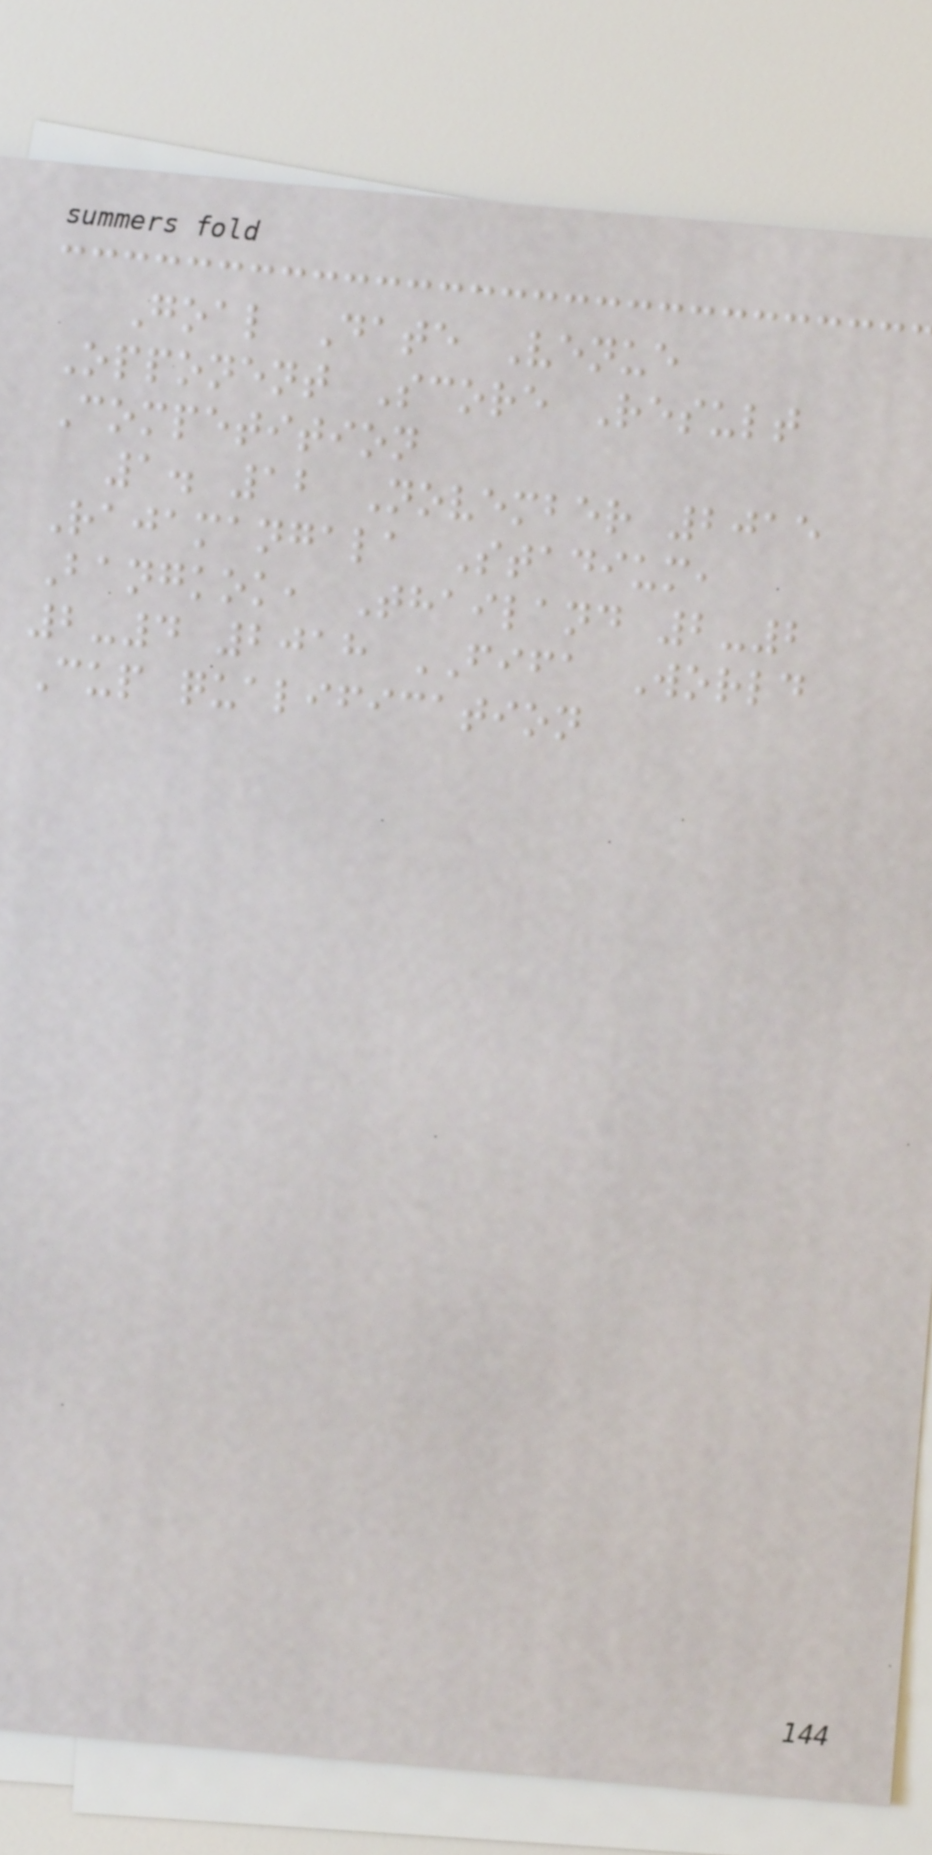Goal Date Venue
Opponent Score Result
Competition
1. 12 November 2015
Rajamangala Stadium,
Bangkok, Thailand 2-2
2-4 2018 FIFA World
Cup qualification
